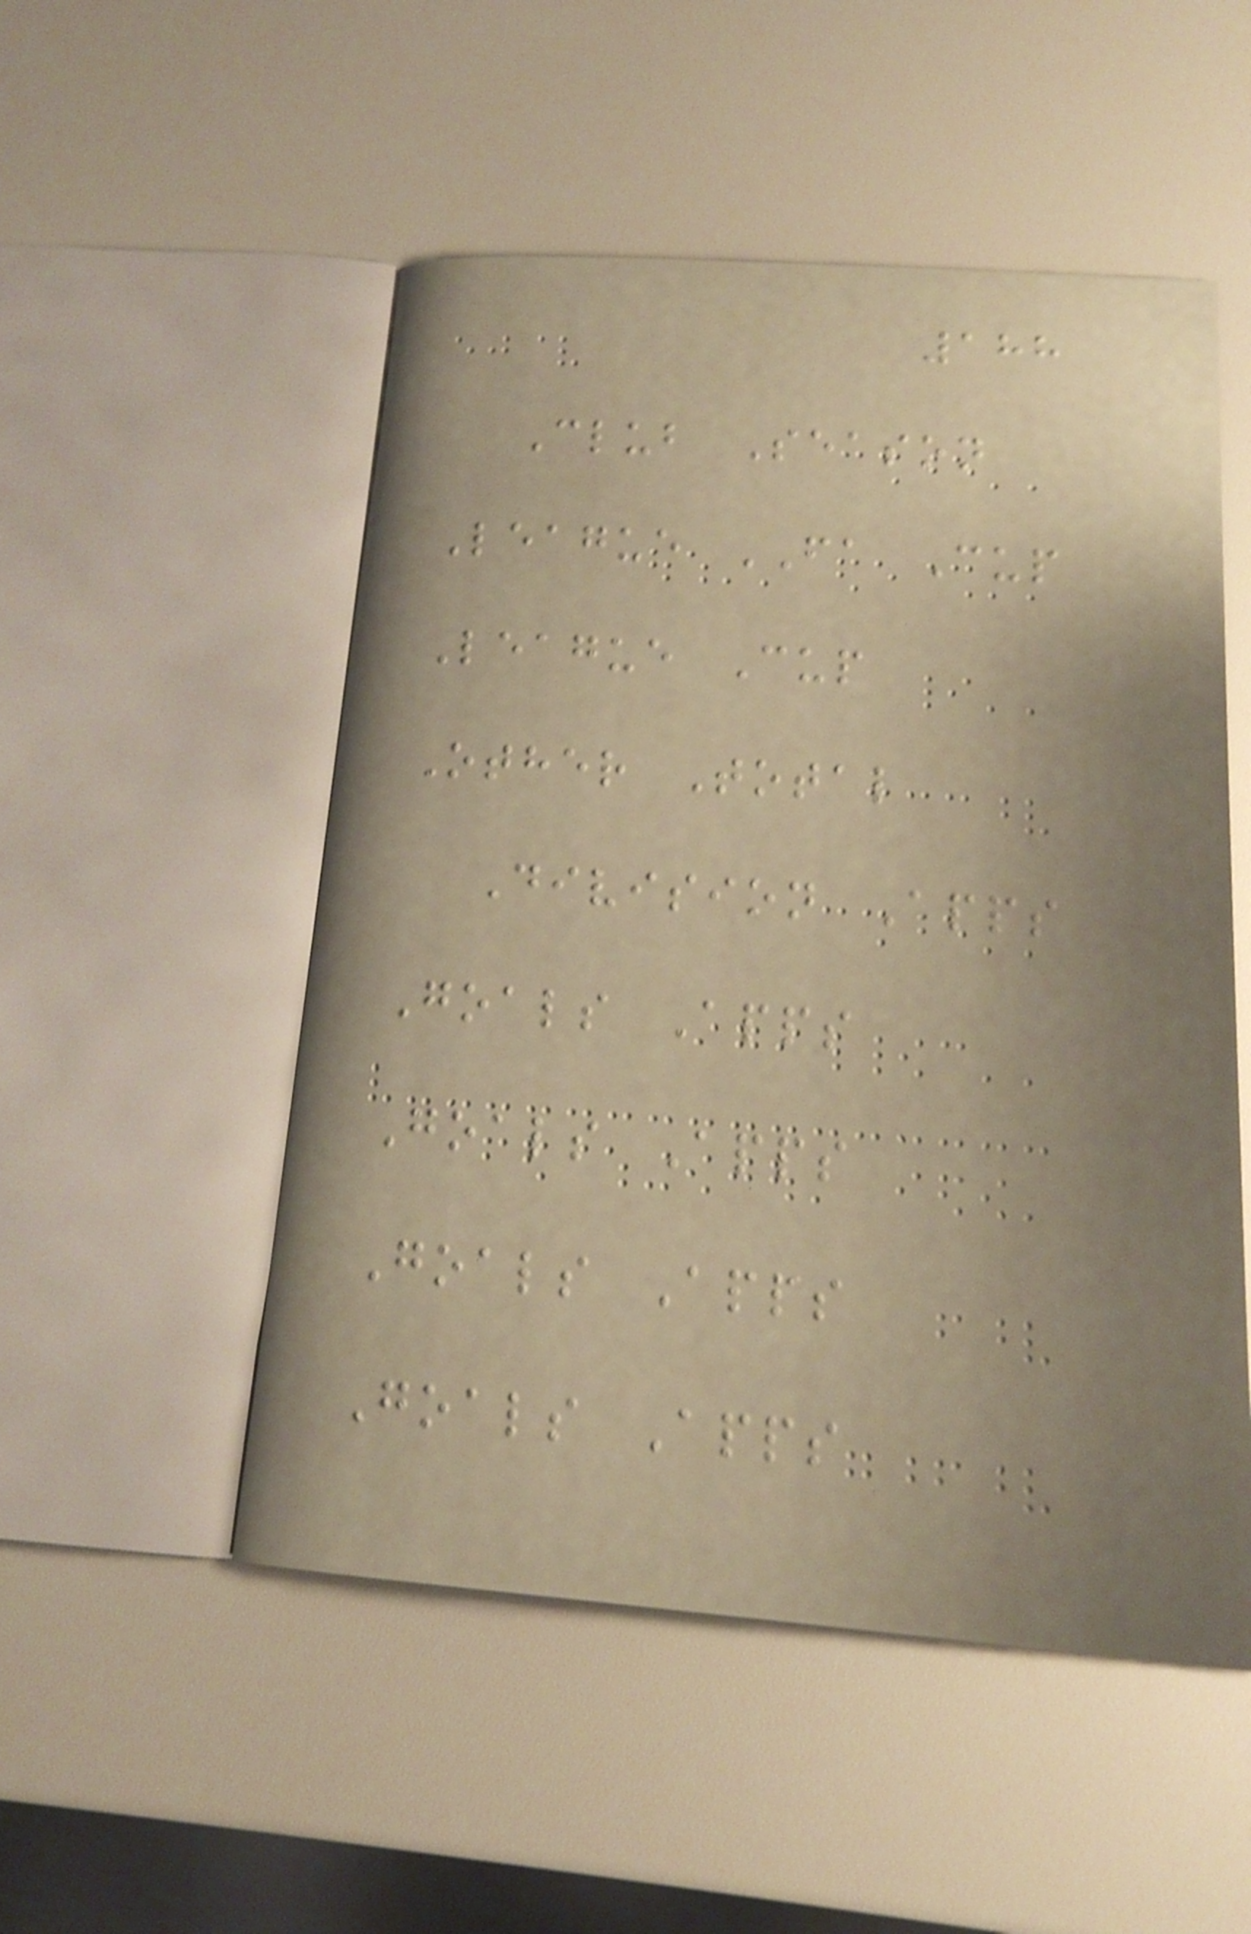188
Club Season
League FA Cup
League Cup
Other Total
Division Apps
Goals Apps
Goals Apps
Goals Apps
Goals Apps
